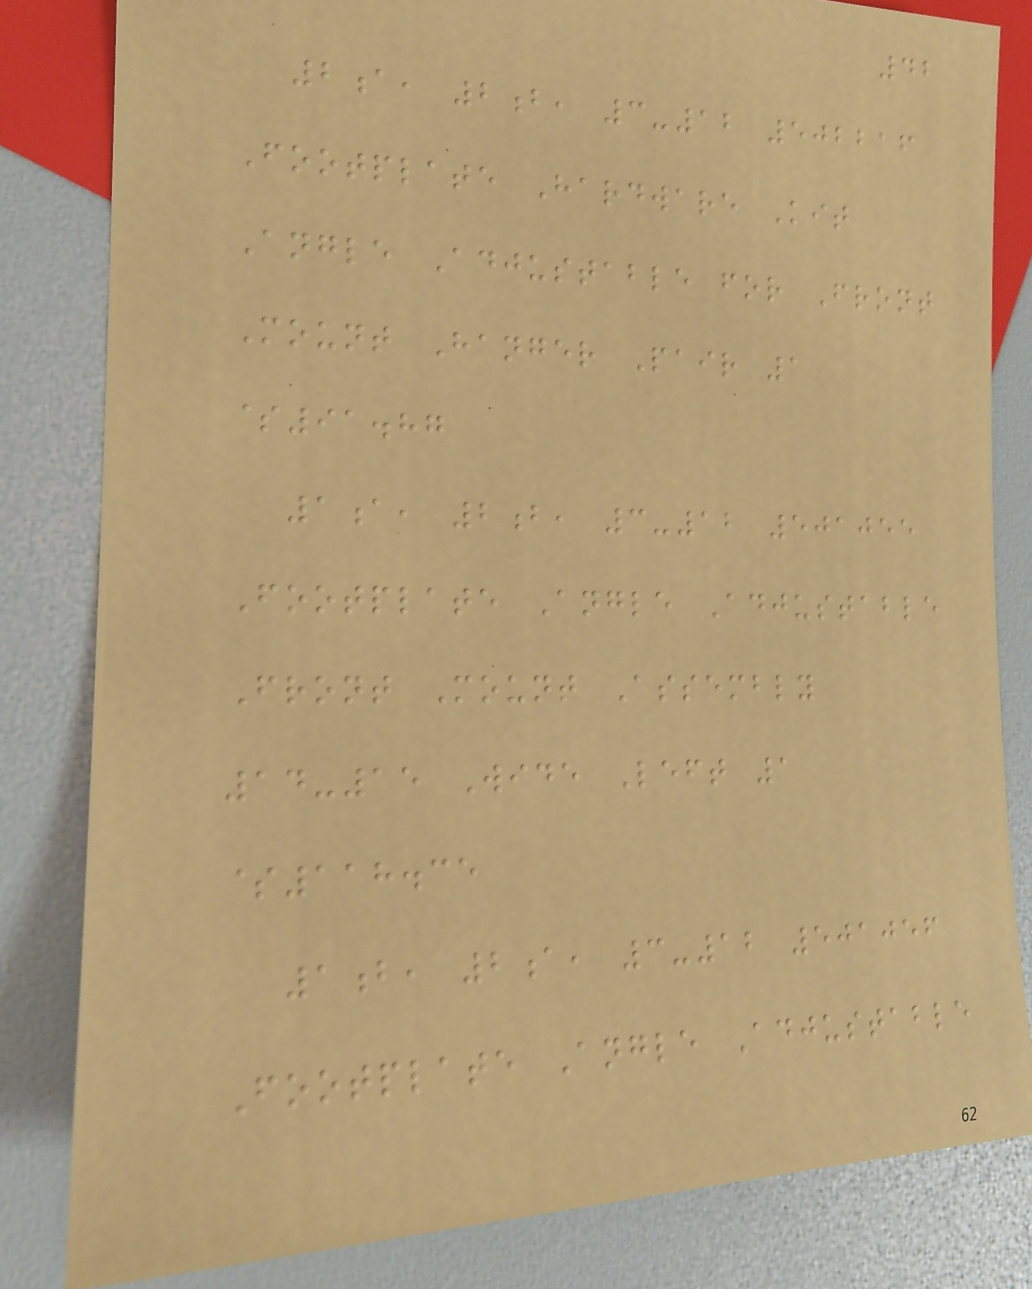42
2a, 2b, 3-12 502216
Footplate Hardware Kit
Angle Adjustable for Front
Mount Hanger Pair 1
$91.87
1a, 2b, 3-12 501055
Footplate Angle Adjustable
Front Mount Assembly
14-15 Wide Left 1
$118.35
1b, 2a, 3-12 501056
Footplate Angle Adjustable
